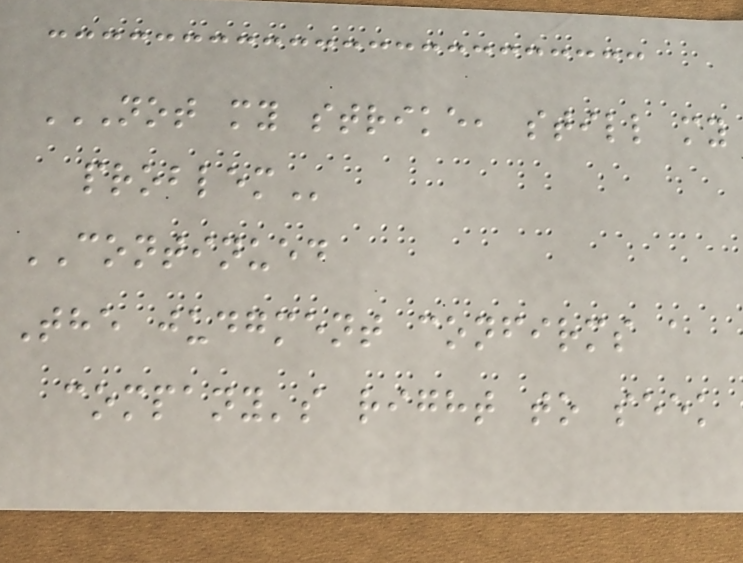NOT MY STRIKE, STILL MY
PROBLEM
CONTINUED
The judgment confirms a
company's right to seek
